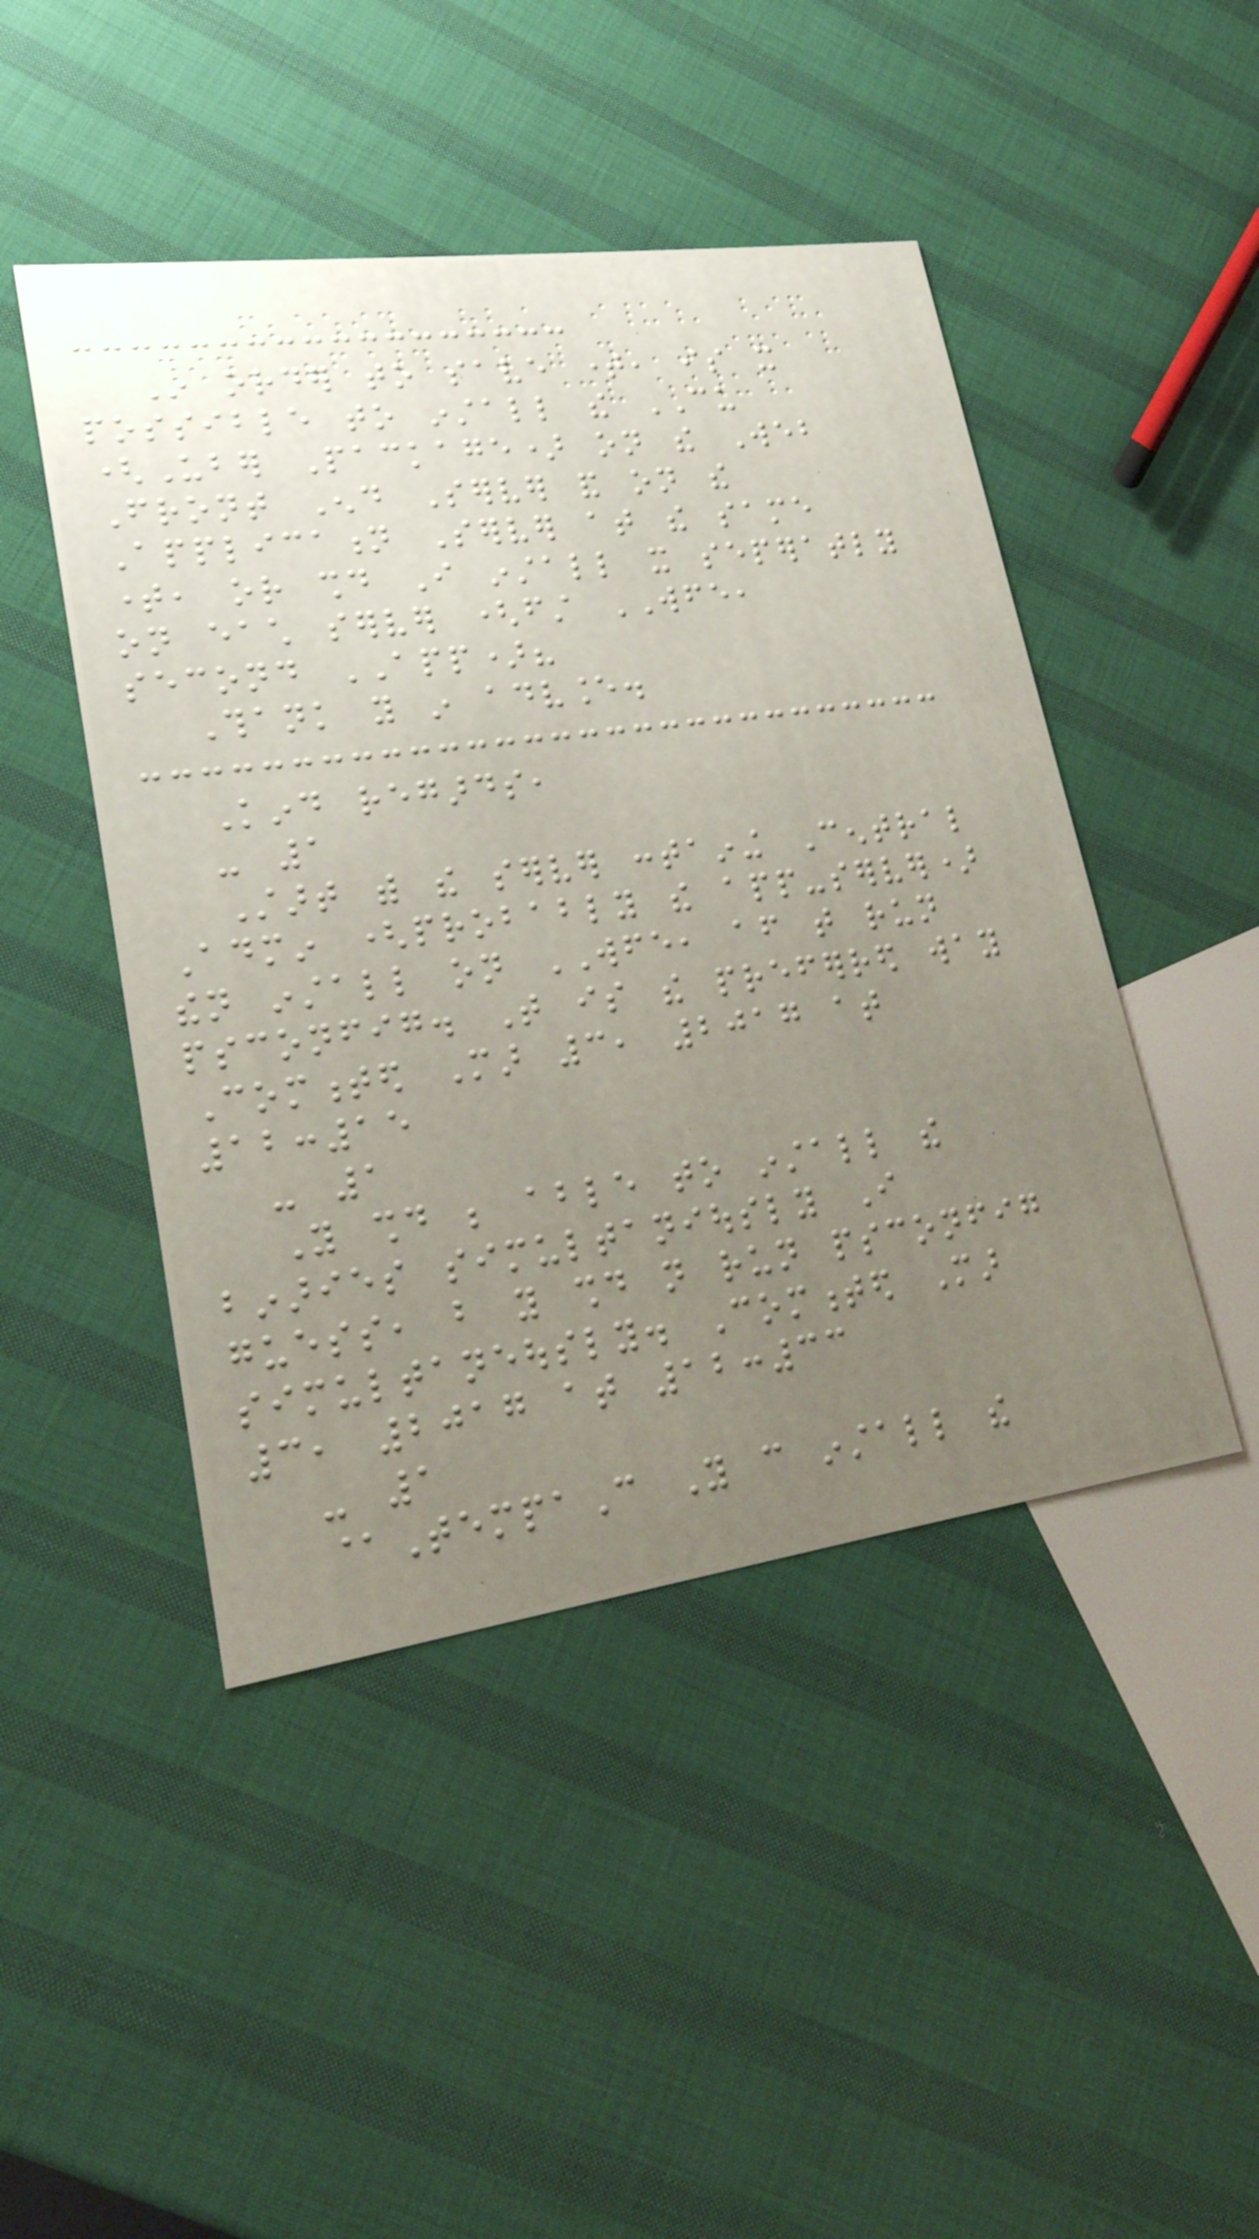In order to save time, is it
possible to install the CU
(Uber Package) on the Web
Front End Server and on the
Application Server at the same
time, or should I install it seperatly
on each server (first WFE,
second APP)?
Thank you in advance.
Kind regards,
- 1
Start with the server containing Central
Admin (probably the app-server)
then install on WFE, after that run
psconfig. That is the preferred way
Commented Mar 3, 2017 at
12:15
- 1
You should be able to install the
binaries simultaniously I
guess, but you should not run psconfig
simultaneously. Commented Mar
3, 2017 at 12:33
- 1
@TempaC You can install the
